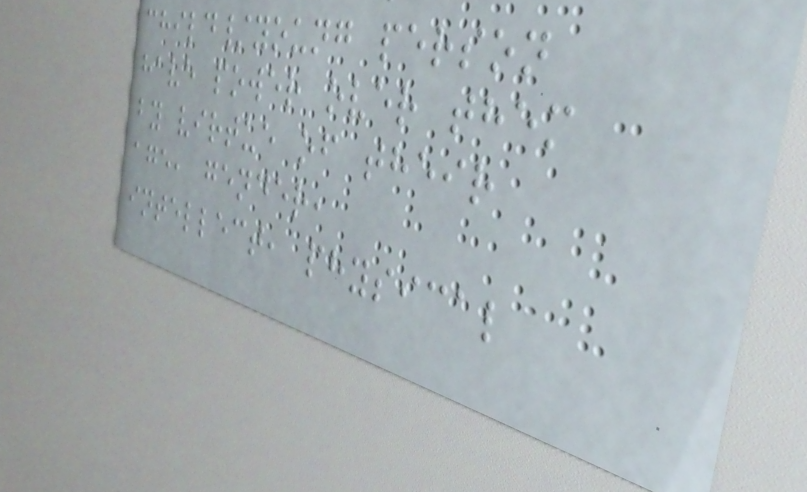child/young person
have power over them
by virtue of their
age, gender,
intellect, physical
